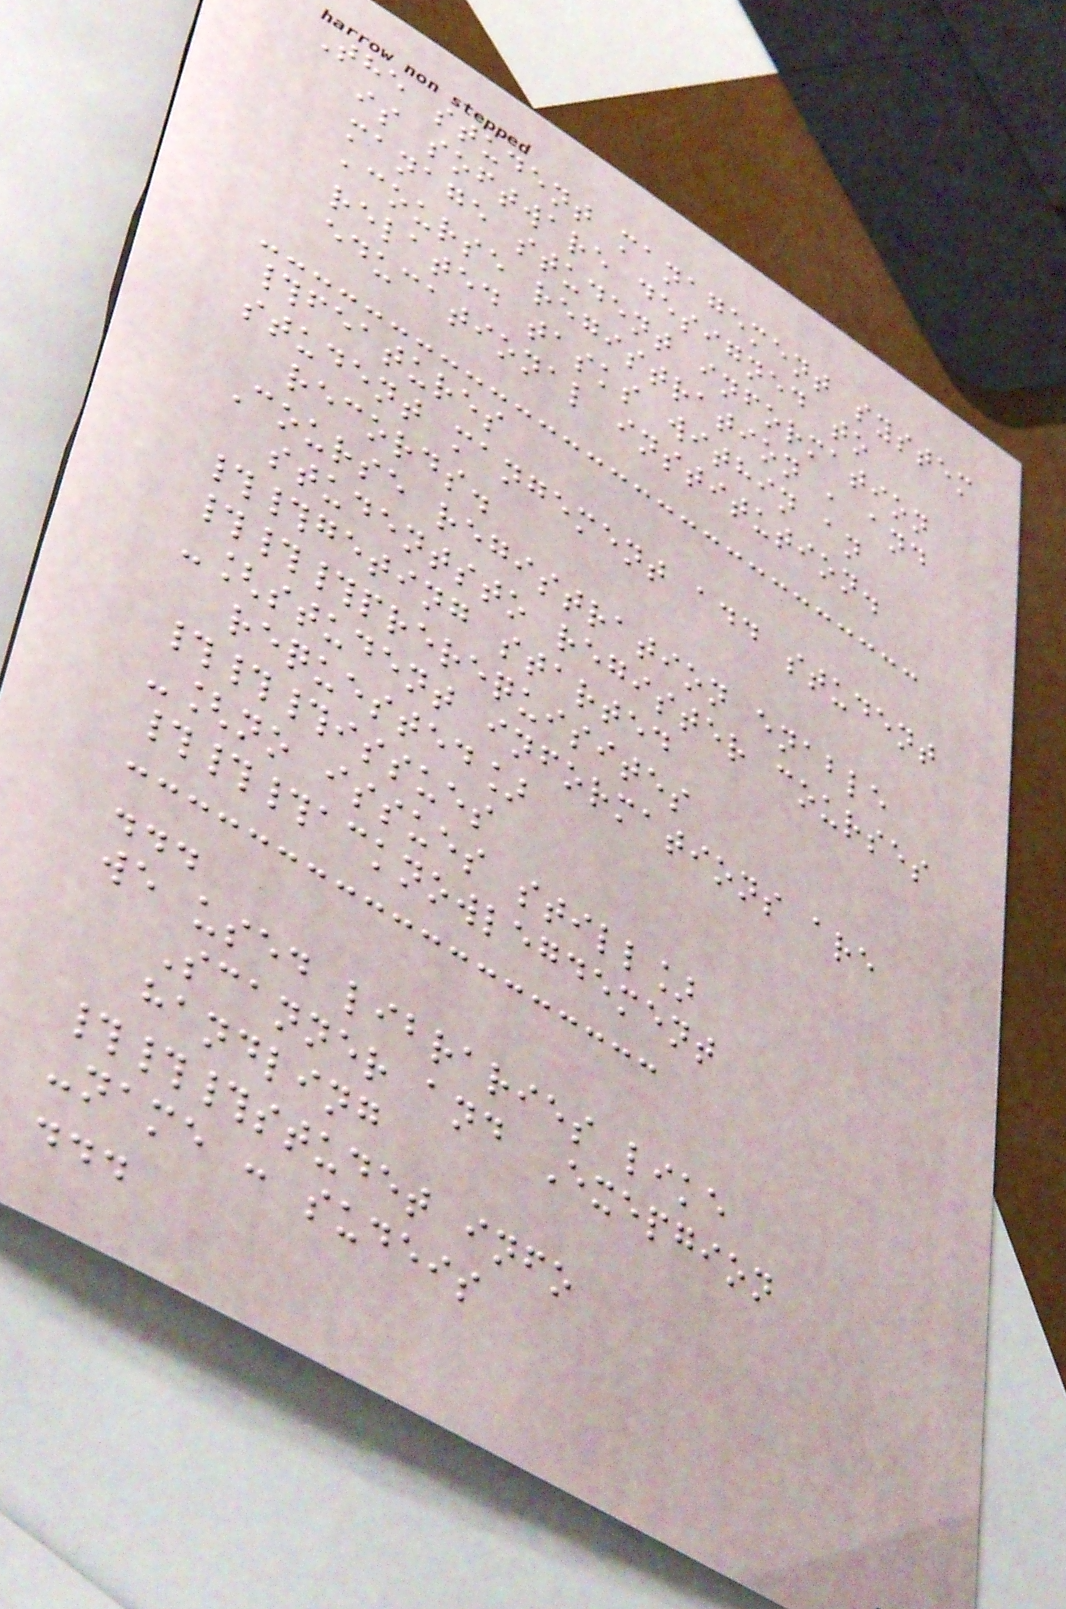The student management system
is software designed to
manage student information
,course registration , and
related tasks within an
educational institution.
#features
student mangement add student
records.
Course registration enable
studentsto register courses
##geting started
###prerequisites
-[student informations are
requested]
###issues
-[no issues still]
###acknowlegdement
...
we used libraries like
Scanner and Exepgion
handling
###studet info
-name : sudeis
...
